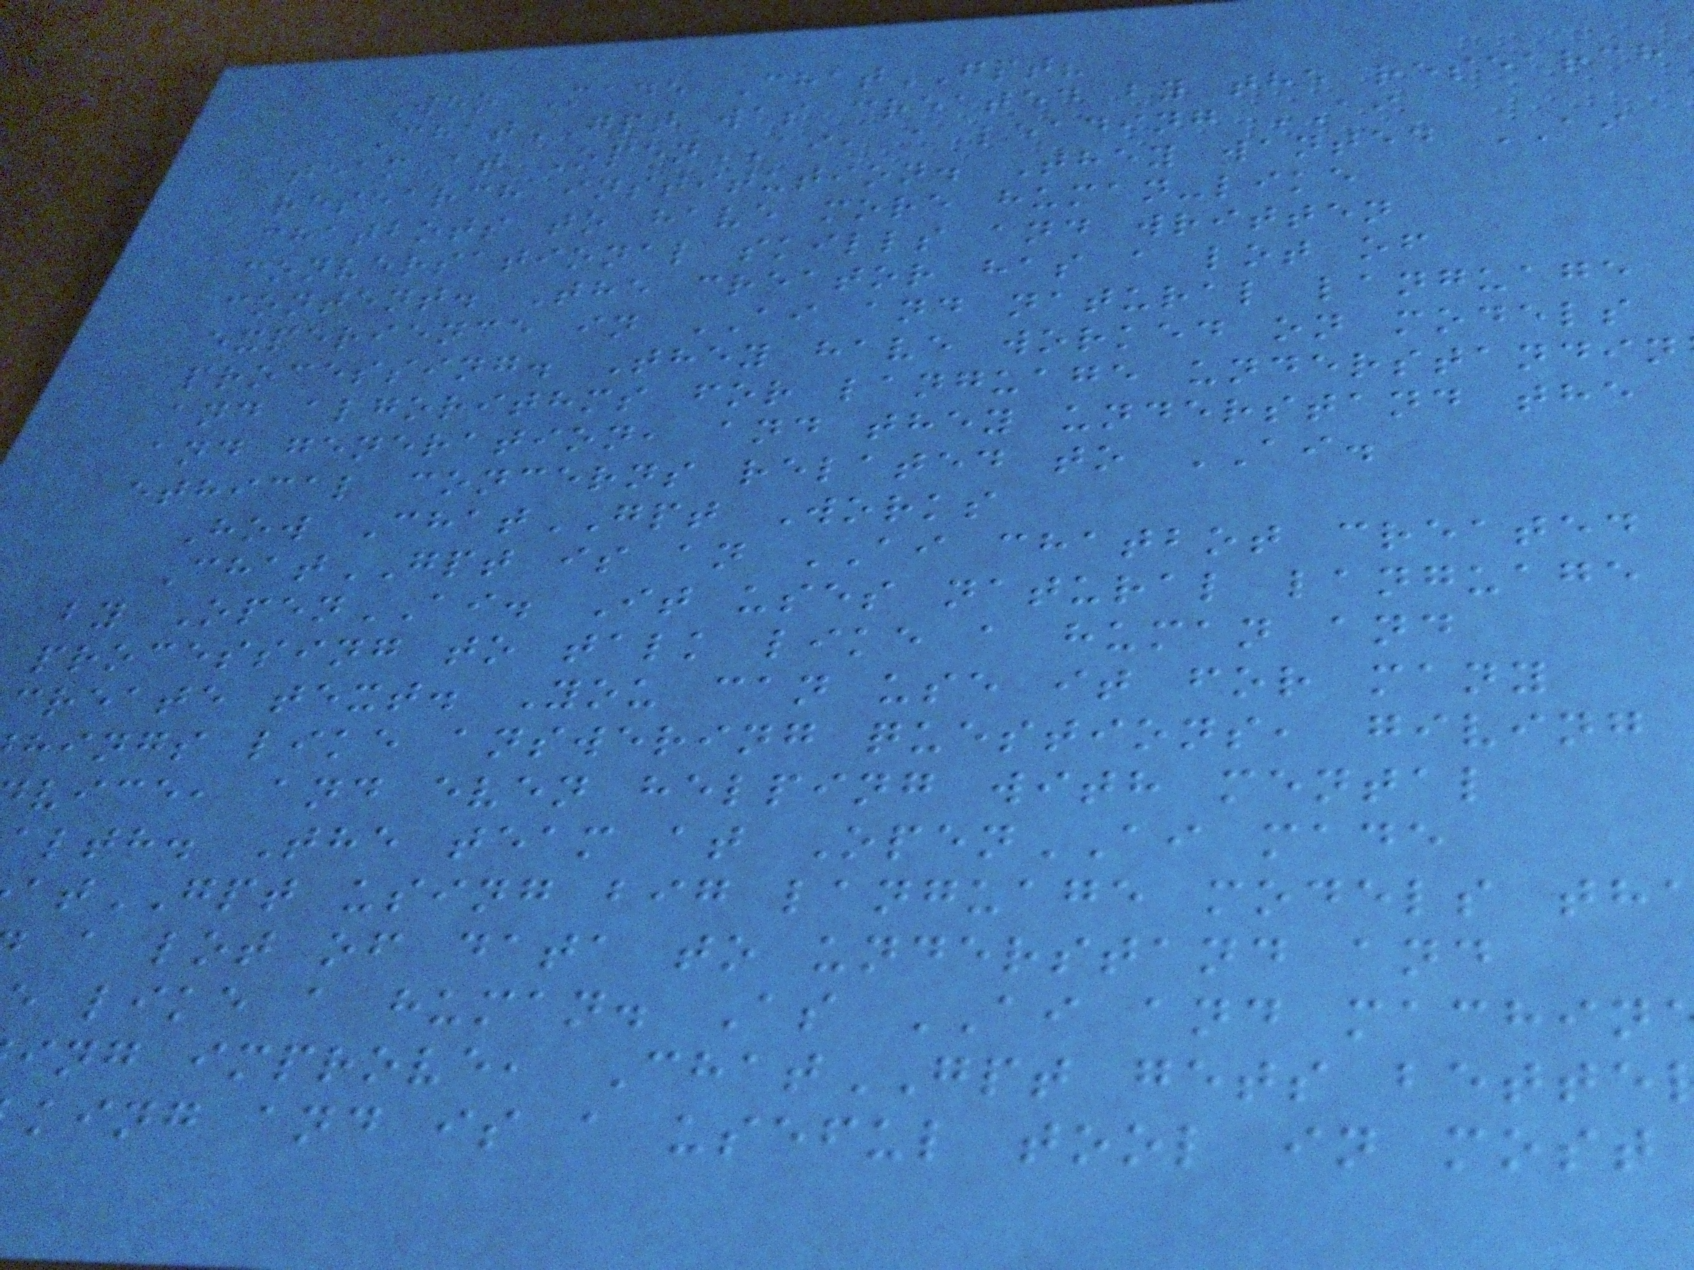Who Made ChatGPT?
ChatGPT was created by the research
team at OpenAI, a leading AI
research institution. They wanted AI
chatbots to have more human-like
conversational skills and written
content. The creator has a lot of
experience in AI and natural language
processing. They have worked on models
and algorithms for language understandin
and generation, and they understand the
ethical concerns related to AI.
How ChatGPT Works
ChatGPT is an AI chatbot created
by OpenAI. It uses natural language
processing to talk like a human and
create text. You can use it for many
hings like answering questions, giving
vice, and even helping with mental
alth. The team at OpenAI made
atGPT using big language models th
a lot of data to understand and
like a human. As AI and machin
ing improve, ChatGPT gets bette
king and is a useful tool in most
